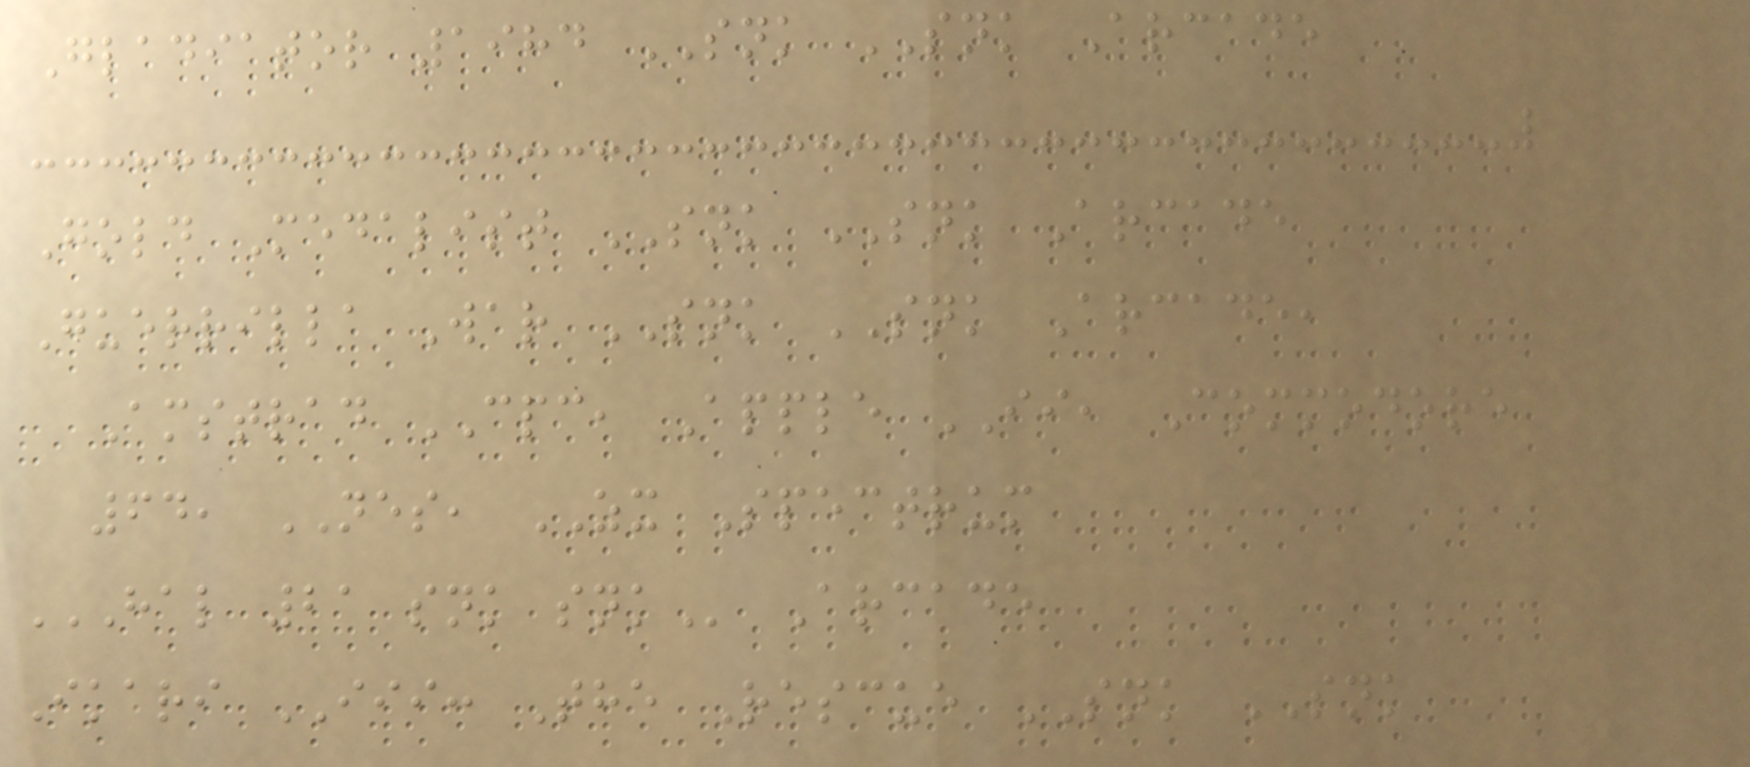Gladiator 1984 SNK SNK Arcade
Gold Medalist SNK SNK Arcade
Guerrilla War SNK SNK Arcade,
Amstrad CPC, Apple II, Commodore
64, NES, ZX Spectrum
HAL 21 SNK SNK Arcade
Ikari III: The Rescue SNK SNK
